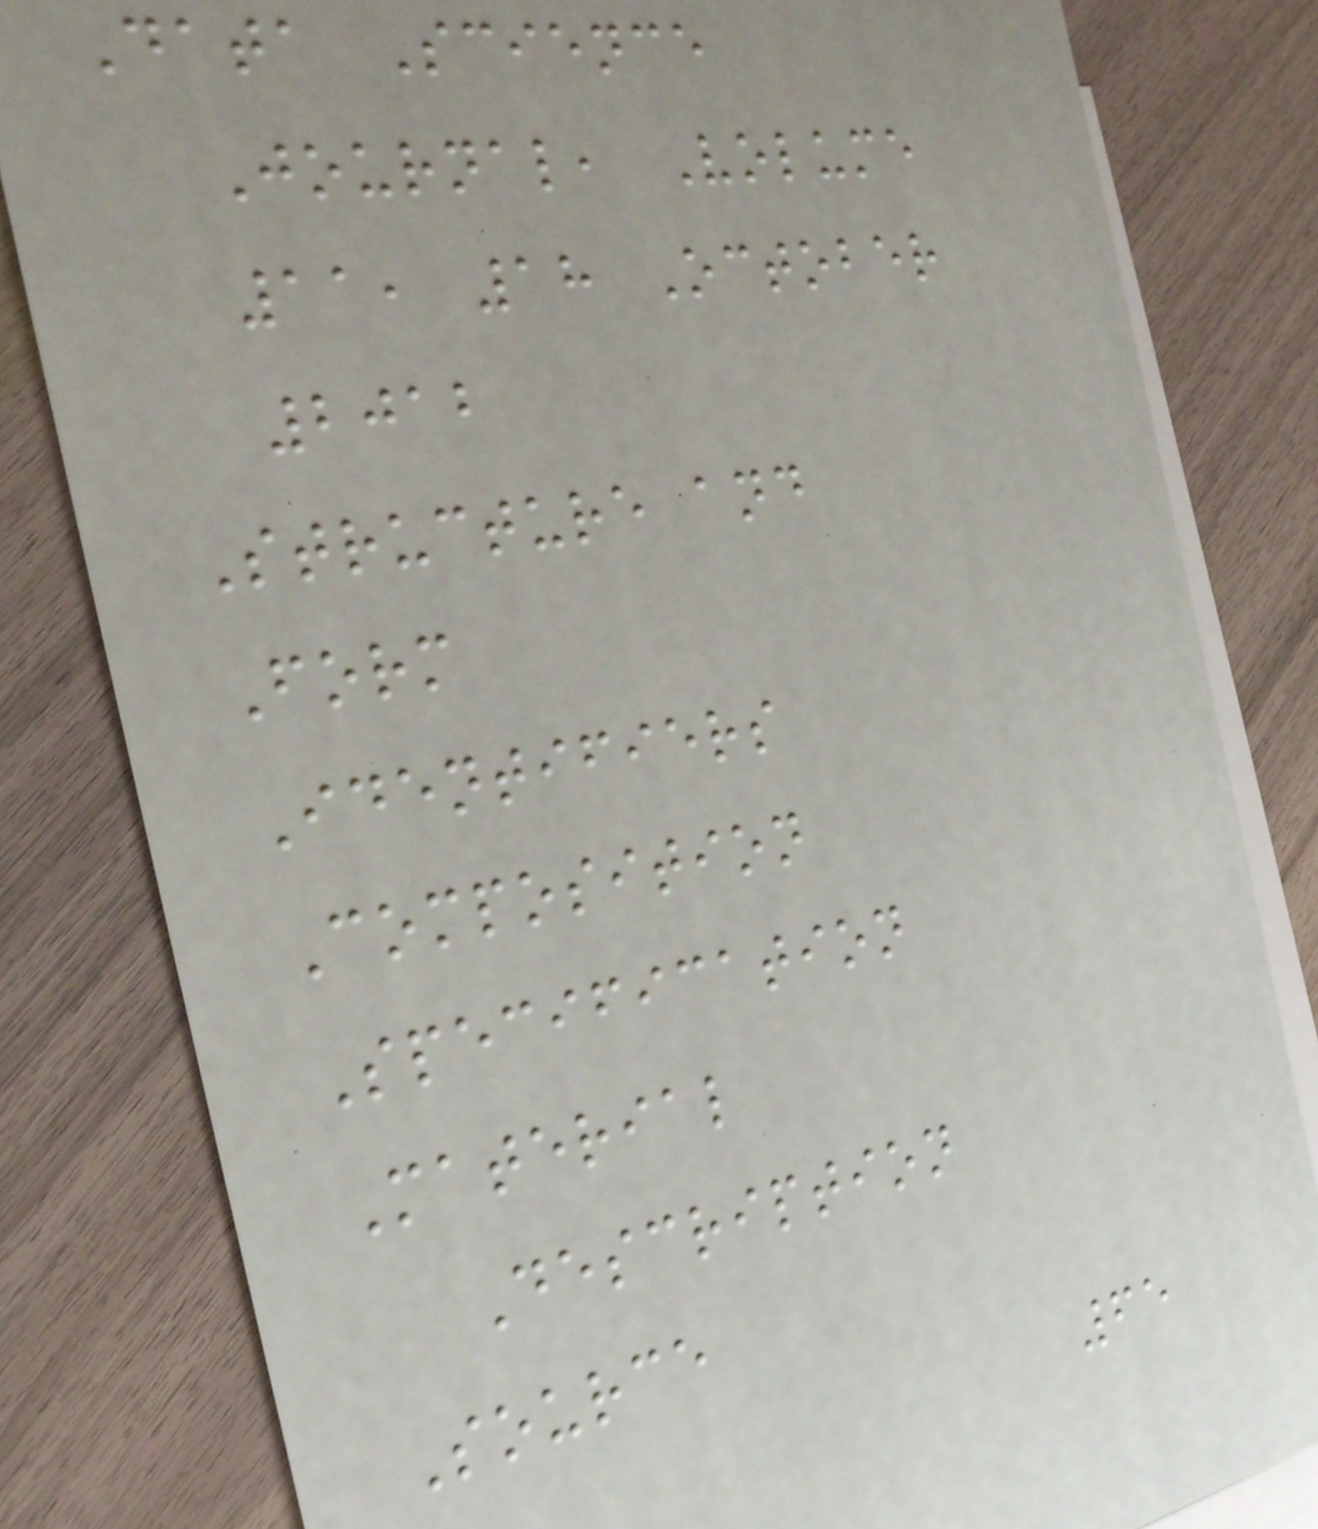Data Science
Journal, Volume
11, 18 October
2012
Structure and
Form
Identifiers
Composition
Specification
Material
Description
Source
65
